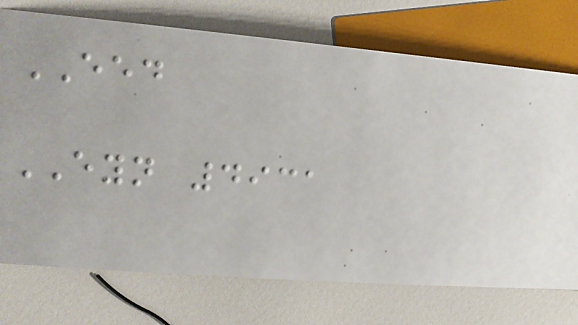EED
EYN 4931
